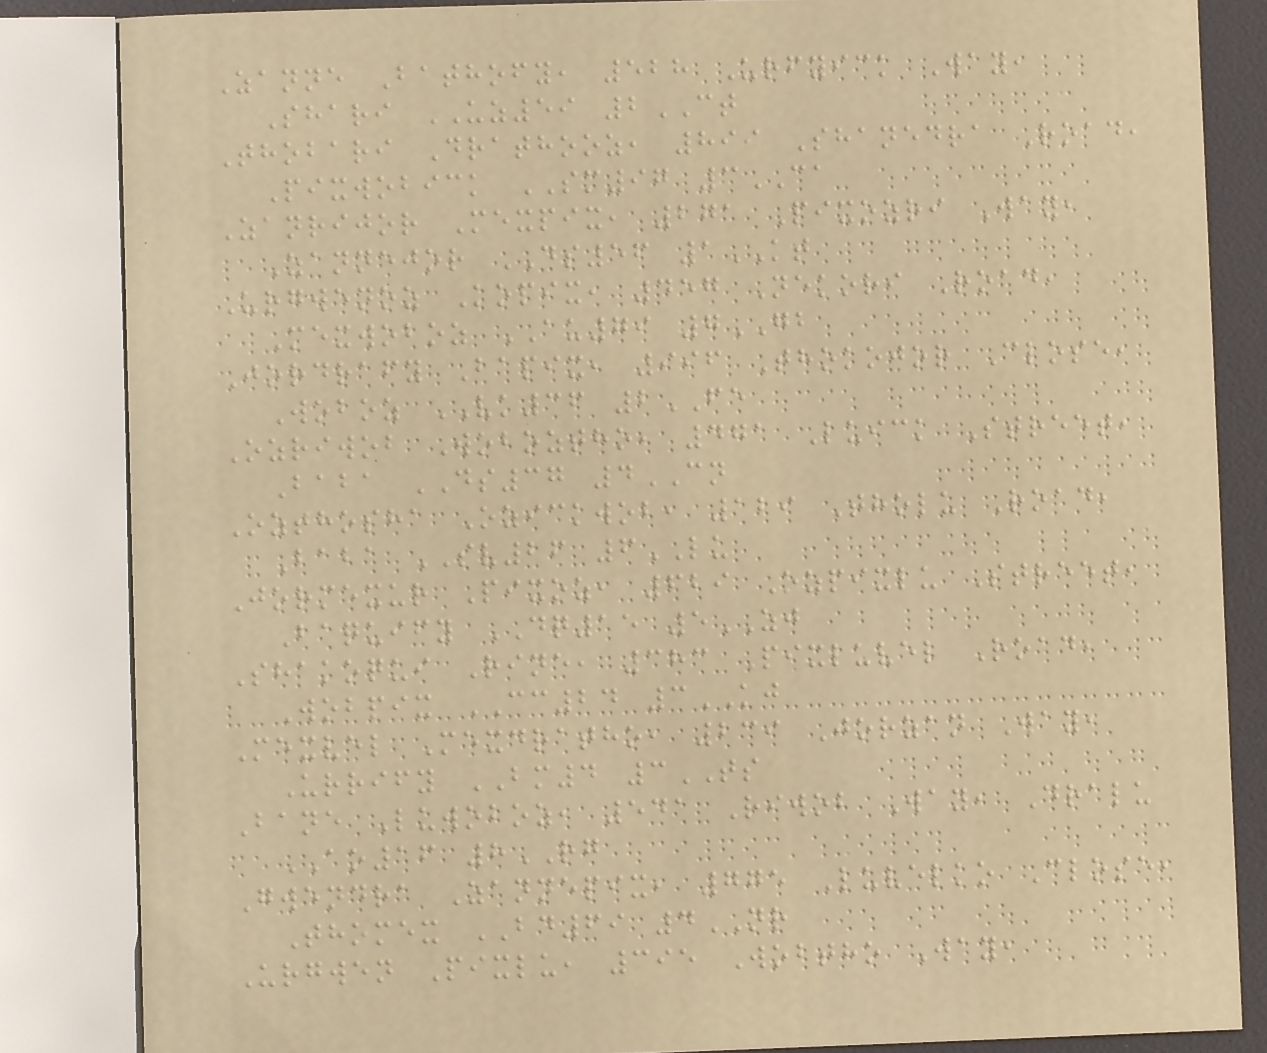Zanne Bathofy, 528 Urfyick Way,
Shari UZ59 2CT
Thobari Drathooz, 899 Shanedra Road,
Pixwobick SM97 3CA
Zanrijor Mexpix, 271 Pixozri Way,
Zannejor DS56 1KT
Urgwenoz Kopix, 457 Nekori Road,
Mexwoboz AU79 7GB
Jordrafy Bapix, 996 Thokojor Close,
Woboz VK36 2FE
Ozriwob Woboztho, 471 Luick Street,
Baba DS37 4CN
Ozthosha Ozickwob, 129 Tholu Road,
Baba SV26 6LU
Jormexur Pixoz, 629 Ozpixlu Street,
Baquify DQ15 5ZJ
Shakoqui Rine, 383 Pixluvel Road,
Wobpix CC24 3KJ
Mexvel Mexdratho, 239 Jorzan Way,
Urrify BM4 3TS
Bane Luwoboz, 541 Riwob Way, Dralu
AO16 8RG
Gwendra Zannepix, 775 Luvelko Close,
Thomex BD69 4NR
Urgwen Pixlu, 395 Wobtho Way,
